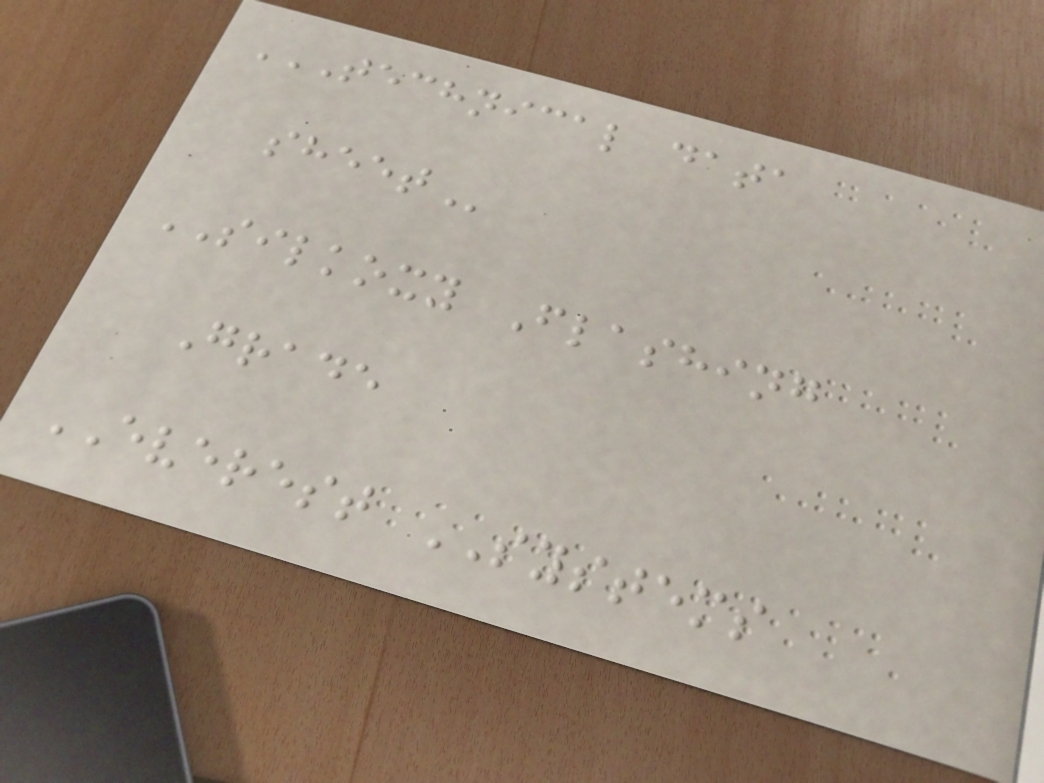TECHNICAL DATA
SHEET
SILKOXY Flashing
Grade
EVEREST SYSTEMS
